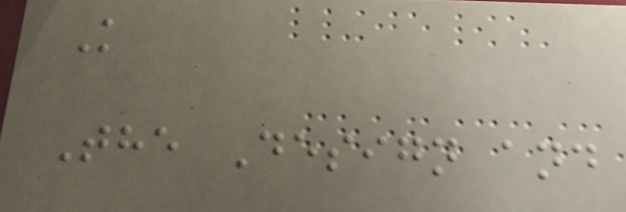K
The Design and
